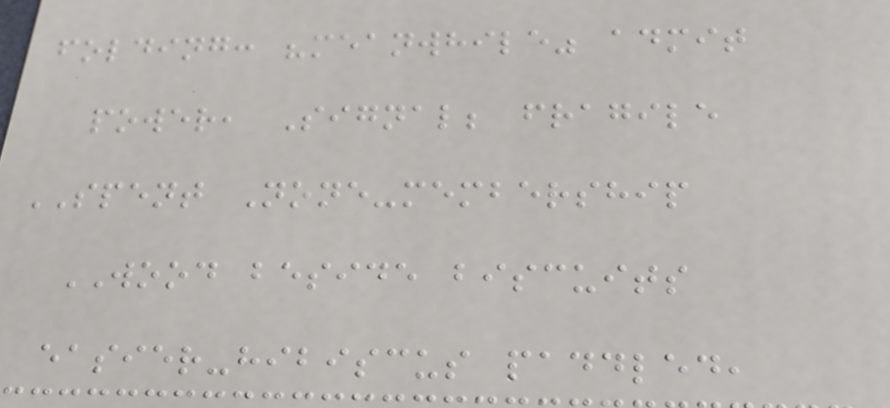folding: "meanwhile" admit
power, Signal; fragile
SPENT None-membership
WOOD beside biscuits
easier-hibiscus paddled,
